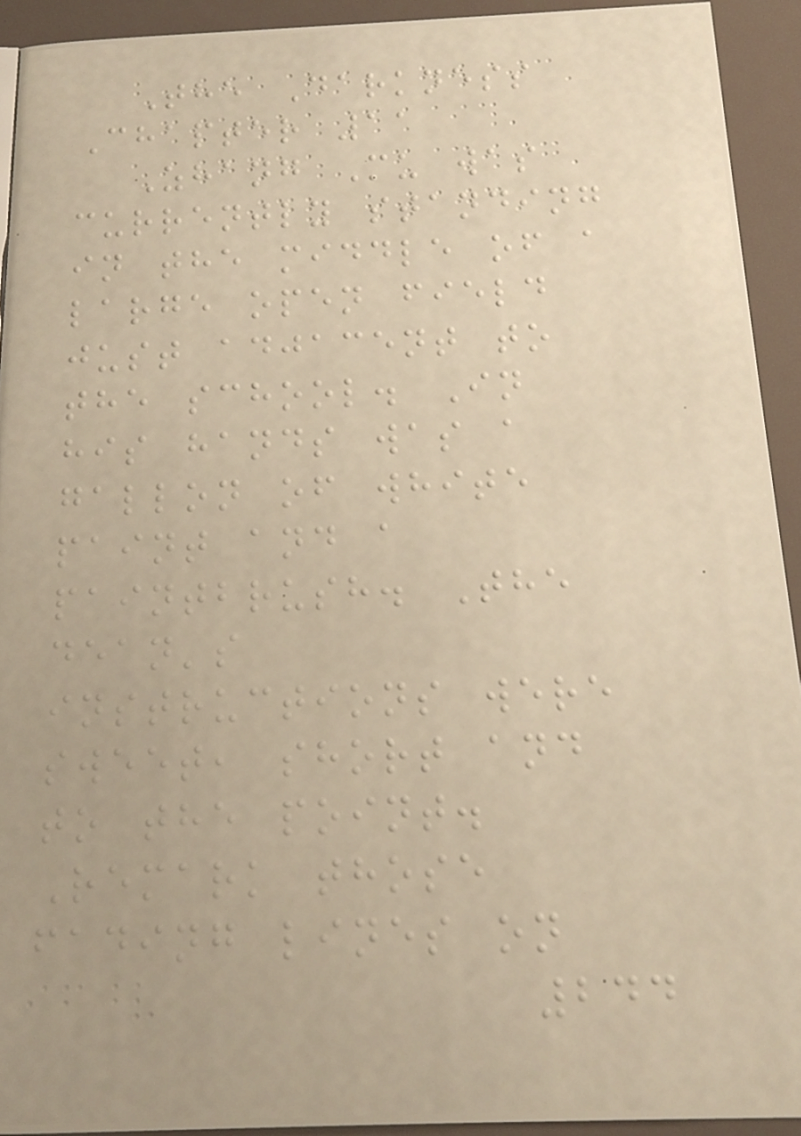The Darkness
Chapter 11
Zhang Mu was
currently standing
in the middle of a
large open field
just adjacent to
the school. In
his hands was a
gallon of white
paint and a
paintbrush. The
dean's
instructions were
sweet, short and
to the point.
Remark those
fading lines on
244
